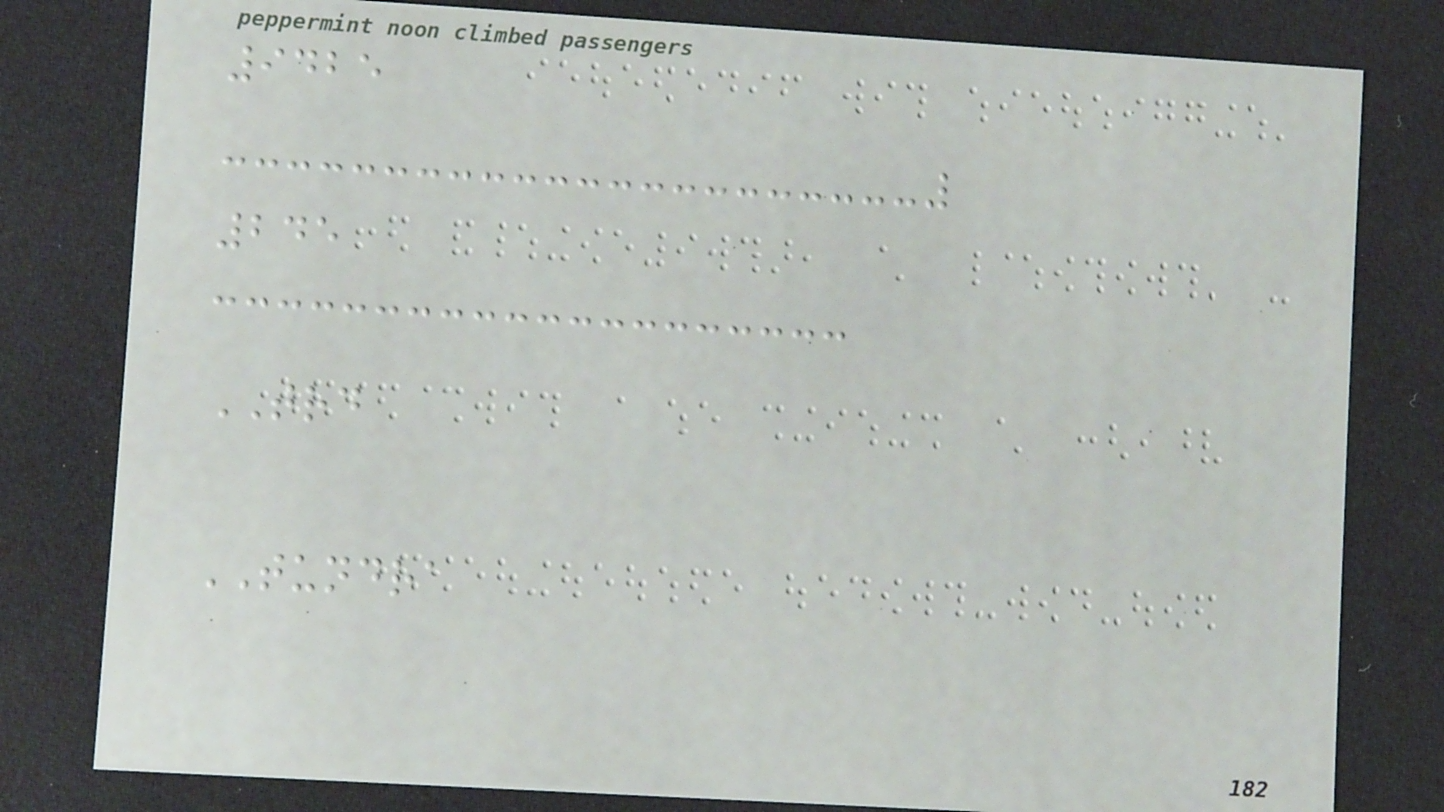9425
245
TRD
TUNDRA
